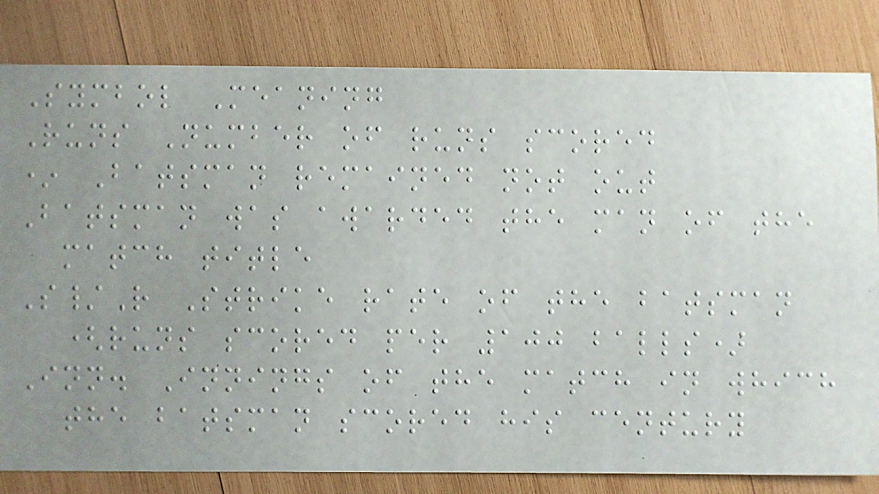Symbol Meaning
Runs Number of runs scored
* Batsman remained not out
Batsman was awarded the man of the
match title
S/R Strike rate of the batsman
(runs scored per 100 balls)
Inn. Innings of the match in which
the batsman scored his century
